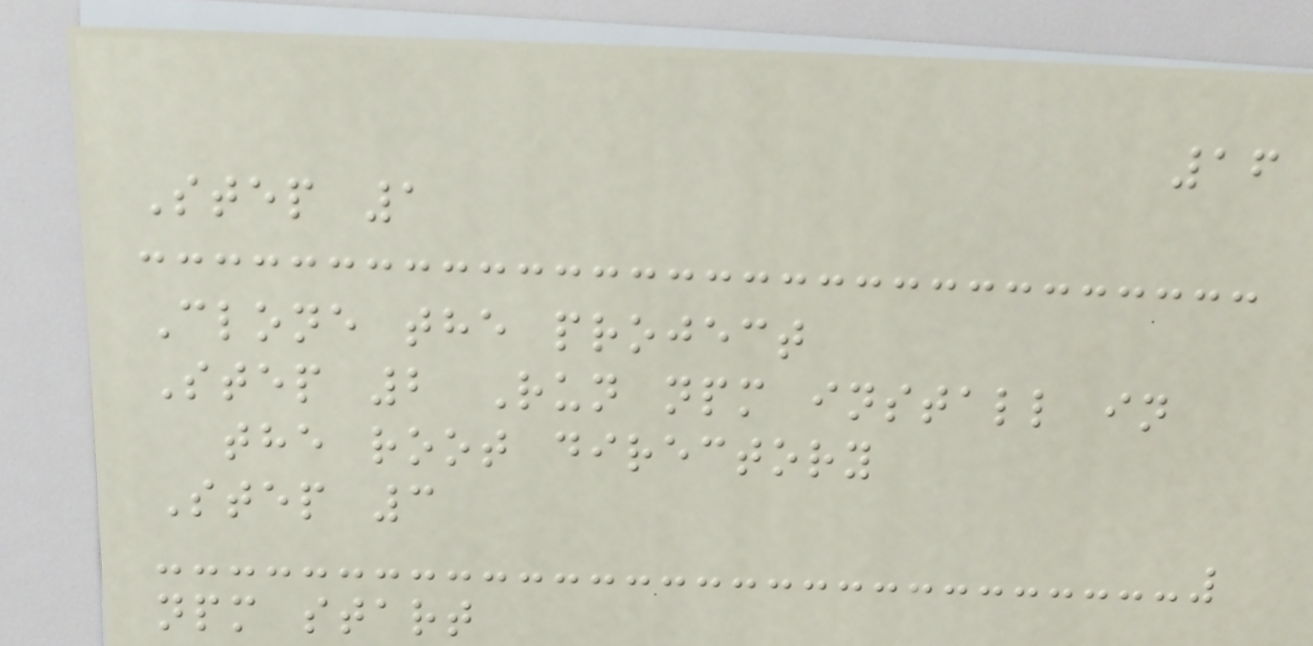16
Step 1
Clone the project
Step 2 Run npm install in
the root directory
Step 3
npm start
